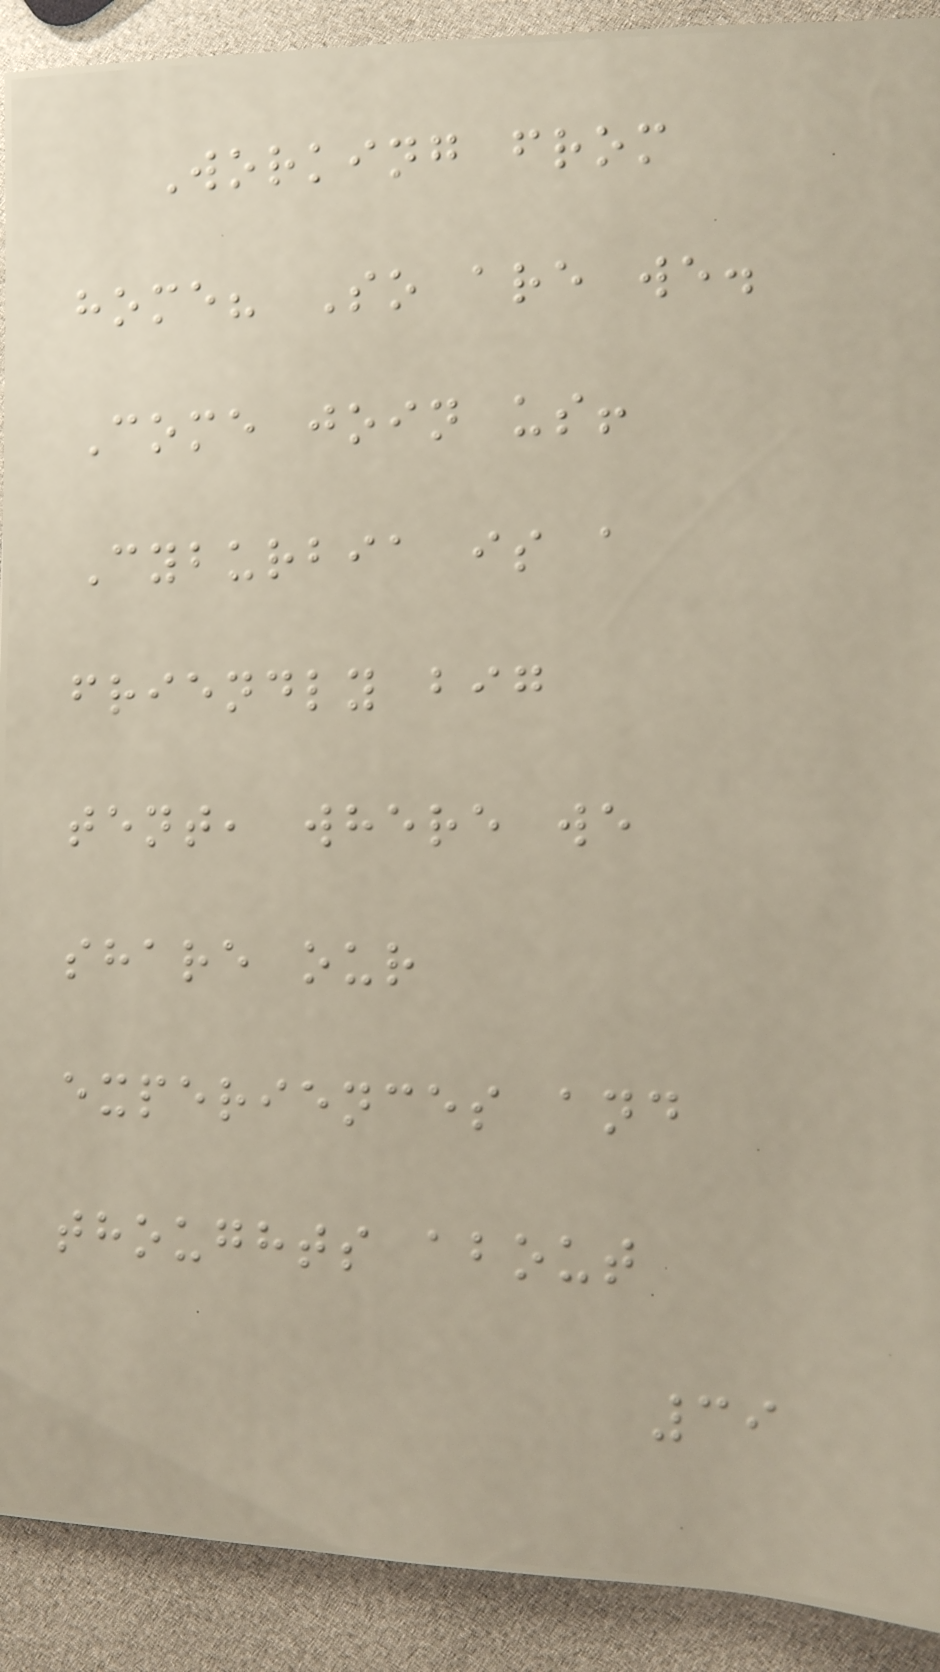Working from
home? So are we.
Come join us!
Cyburbia is a
friendly big
tent, where we
share our
experiences and
thoughts about
39
